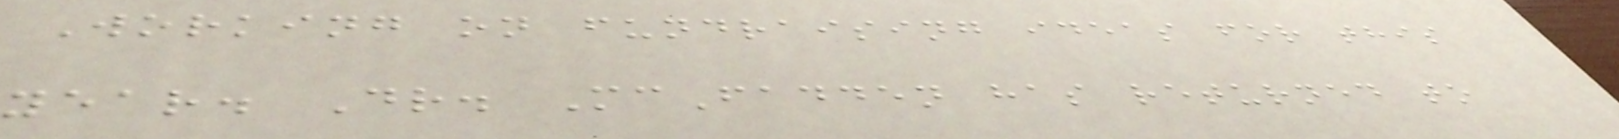Working on fundraising ideas for this
year. Dr. McFadden has returned to
